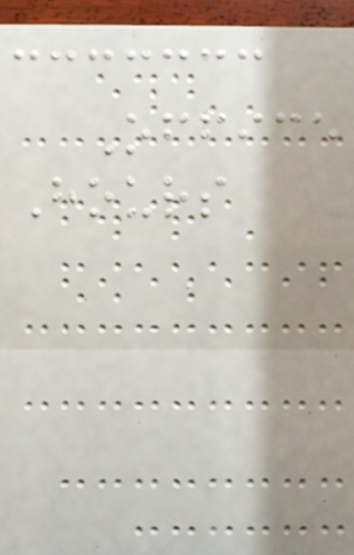Office
Hours
